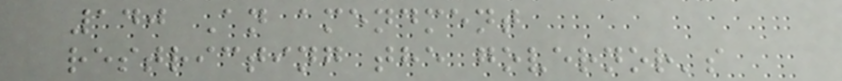140 An amendment
restricting the governor's
